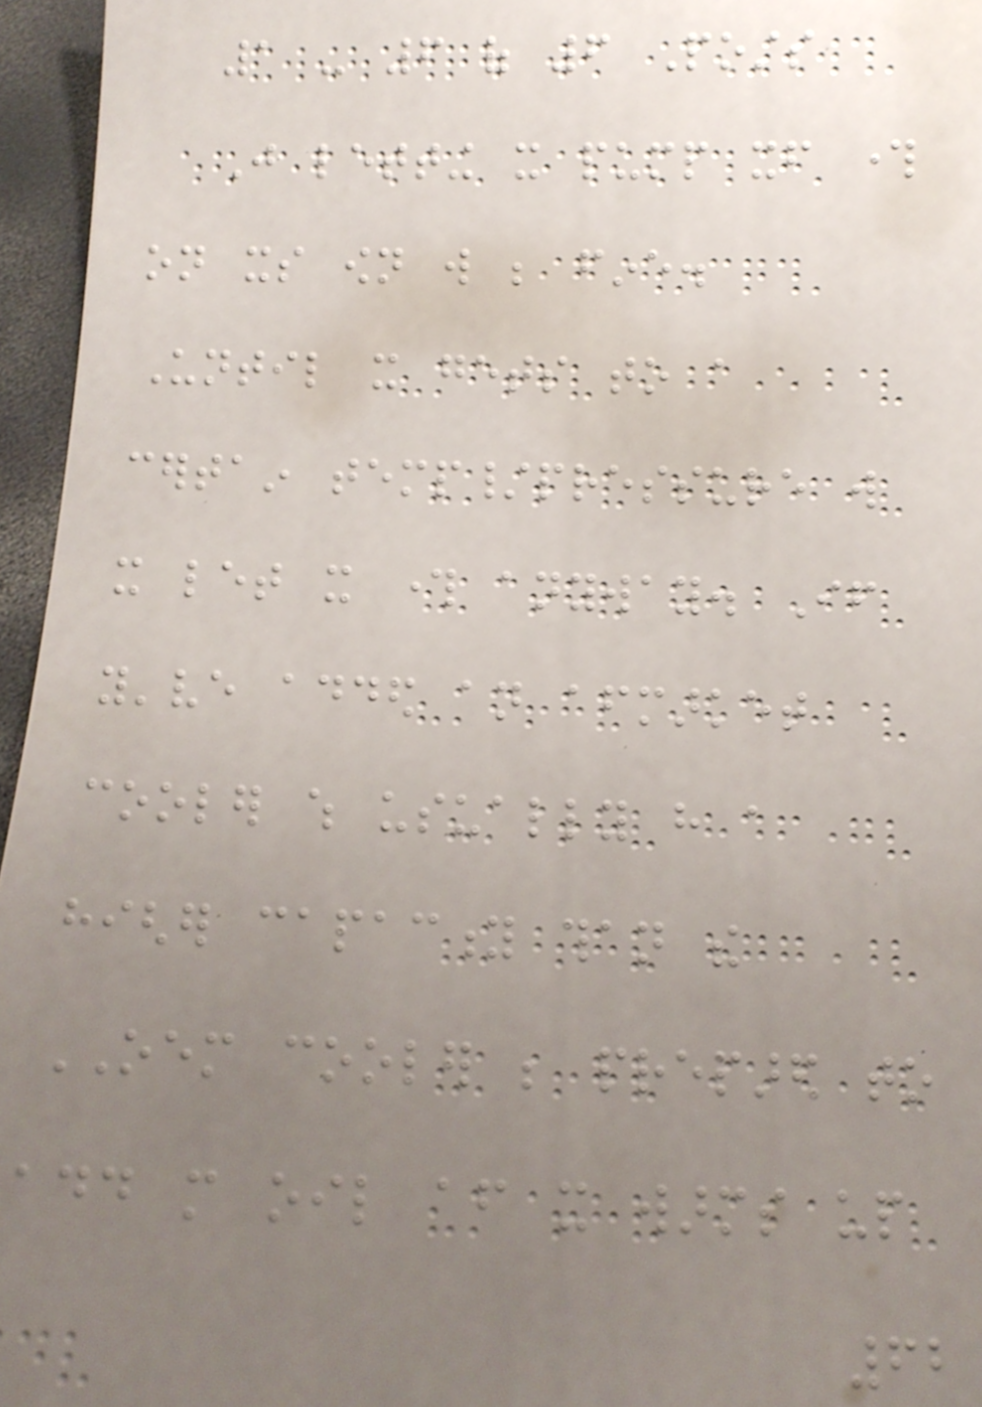1 - 6 of 6 Posts
Just letting it pump itself through
on its own will be fine.
Until it gets to a
certain temp/pressure will
it let it through anyway. If
you've added an aftermarket
cooler which usually have a
higher capacity than the
OEM cooler be prepared to
add more oil after it warms up
62
